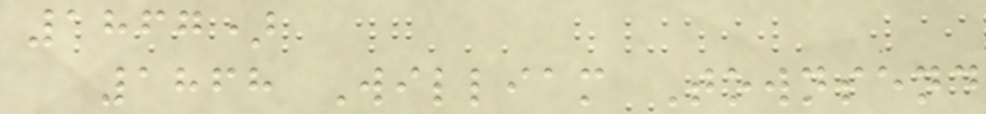1867)
1868 William Townsend
